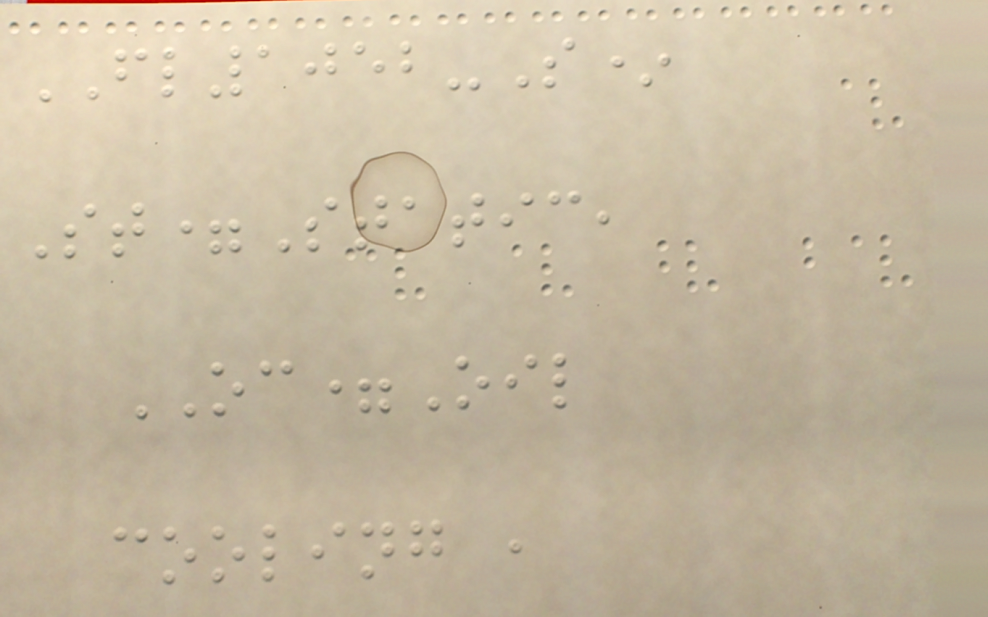FL1052-S*
St=Static,
OC=Oil
cooling ,
